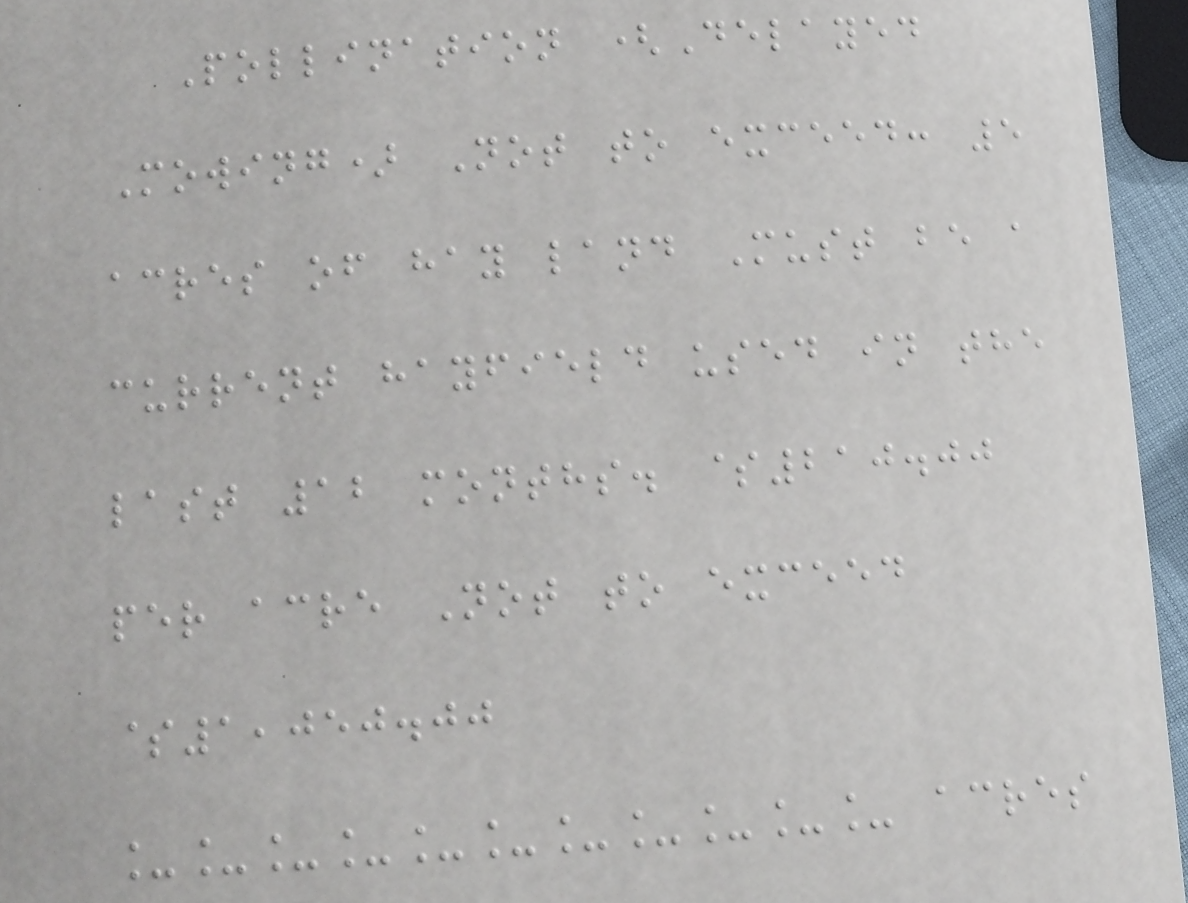Pollination (Delayed
Mowing) Not to exceed: 5
acres of hay land Must be a
current hayfield used in the
last 12 months. $210.00
per acre Not to exceed
$1,050.00
___________ acres
